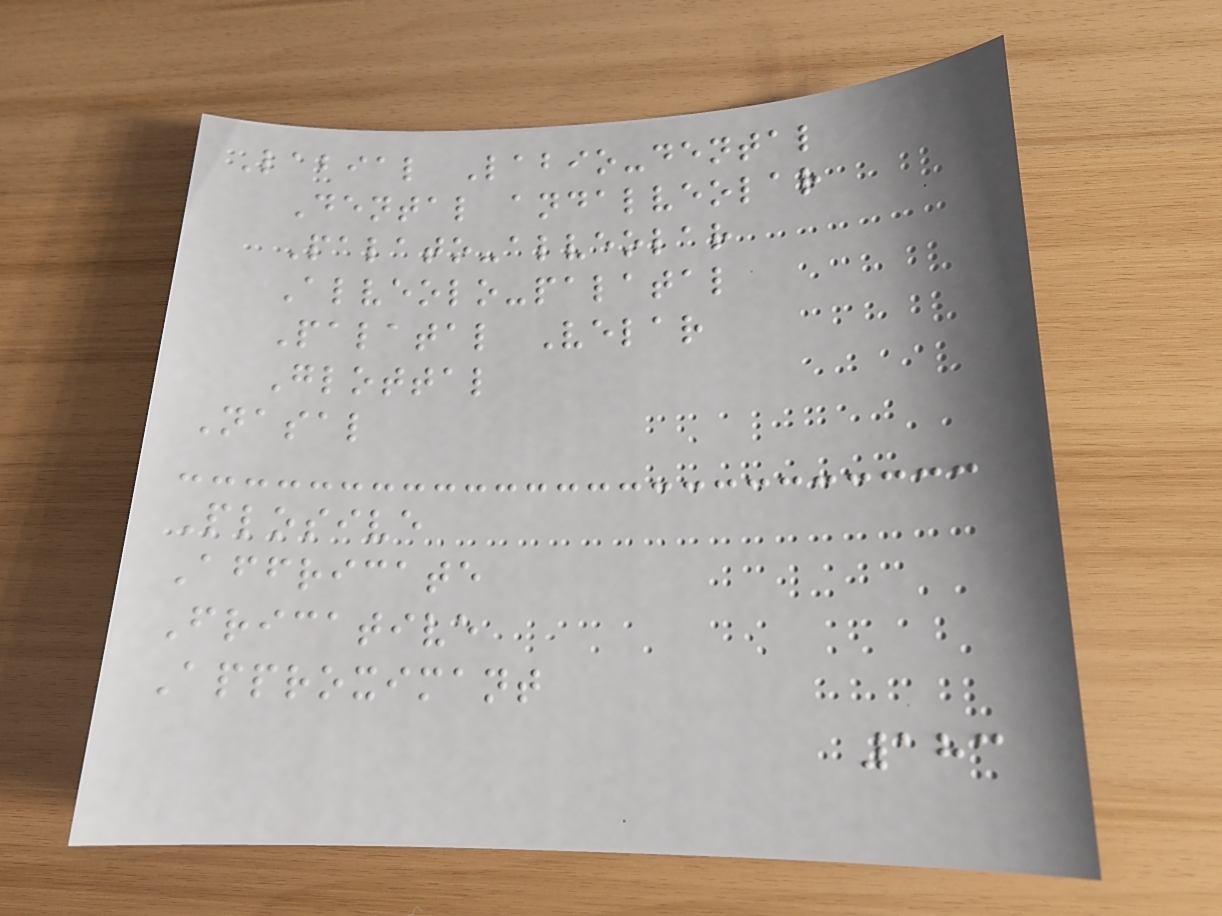Labial Labio-dental
Dental andalveolar
Palato-alveolar
Alveolo-palatal
Palatal Velar
Glottal
Nasal
Plosive
Affricate
Fricative
Approximant
183
